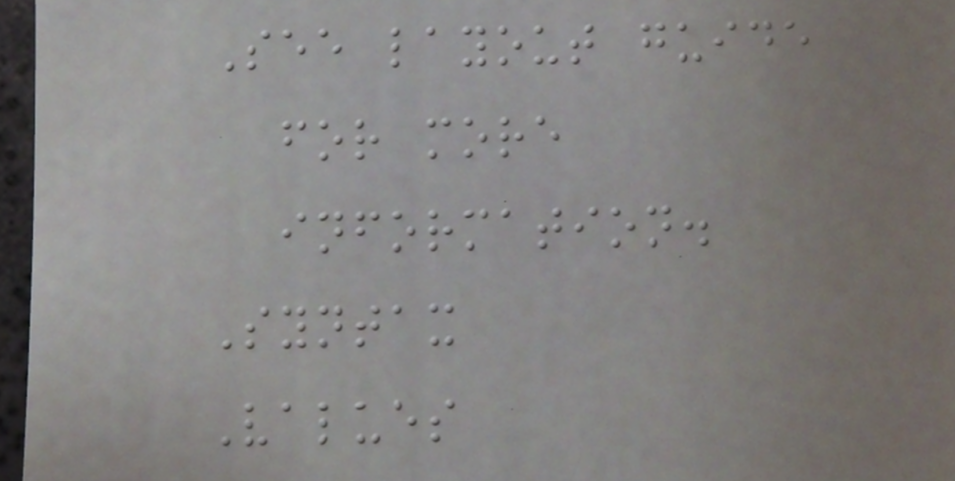See layout guide
for more
information.
Syntax
Values
